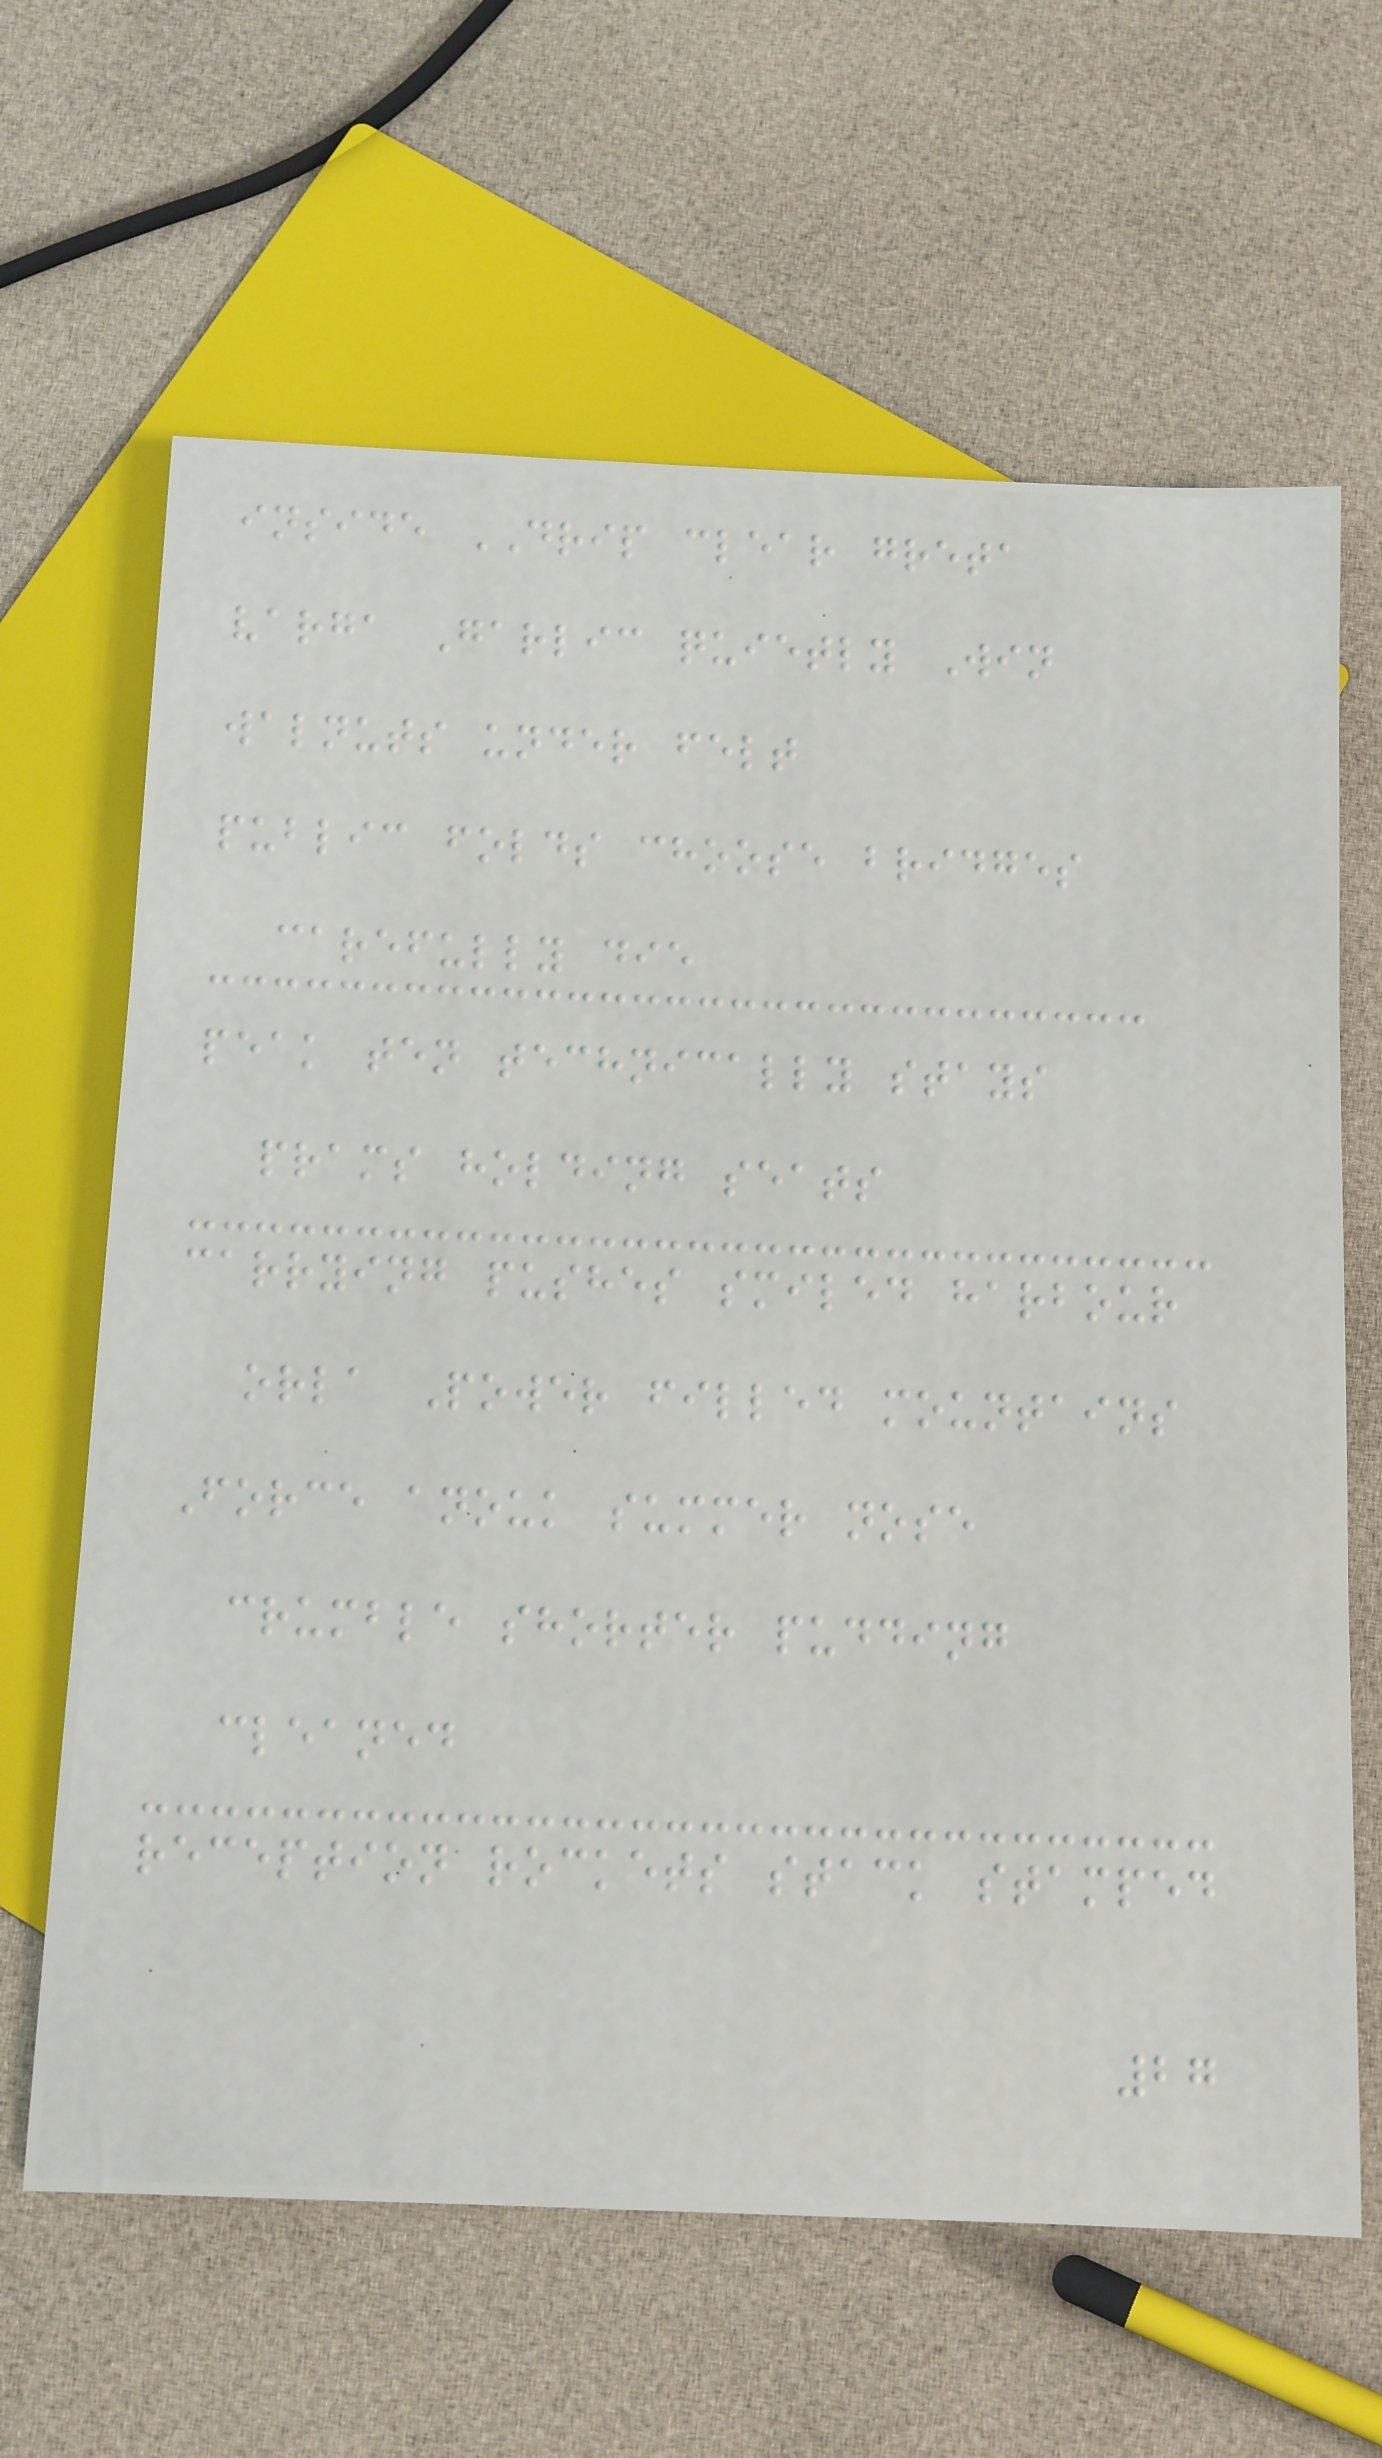inside DRIP clear greta
varga Garlic quietly Win
walnuts under felt
public folds choose bridges
carefully die
peak ten technically stays
prams holding seats
carrying pushes smiled harbour
orla Power filled mountains
Force anouk summer nose
crumble shorter pudding
cleaned
reception rockets stack stamped
27
